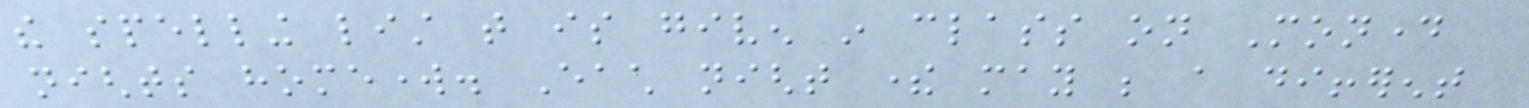the spelling list that is given in class on Monday
nights homework. Each night there may be a different
